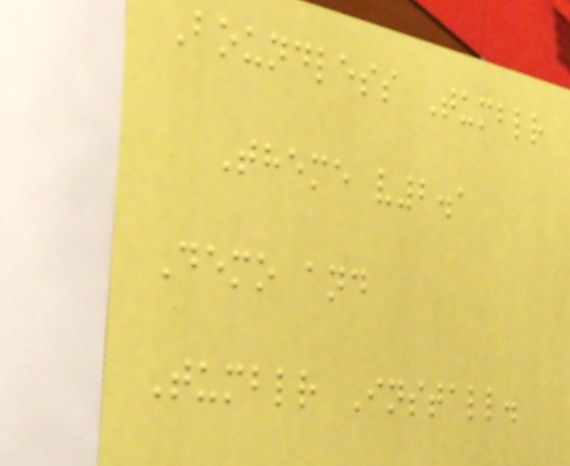Boundless Tumblr
Theme v2.1
Demo and
Tumblr Install.
